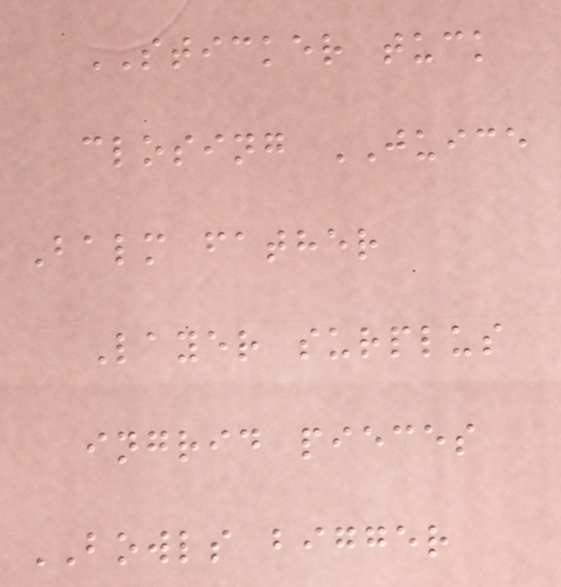STICKER tuck
closing JUICE
Balm father
Layer surplus
ingrid pieces
BOWLS bigger
